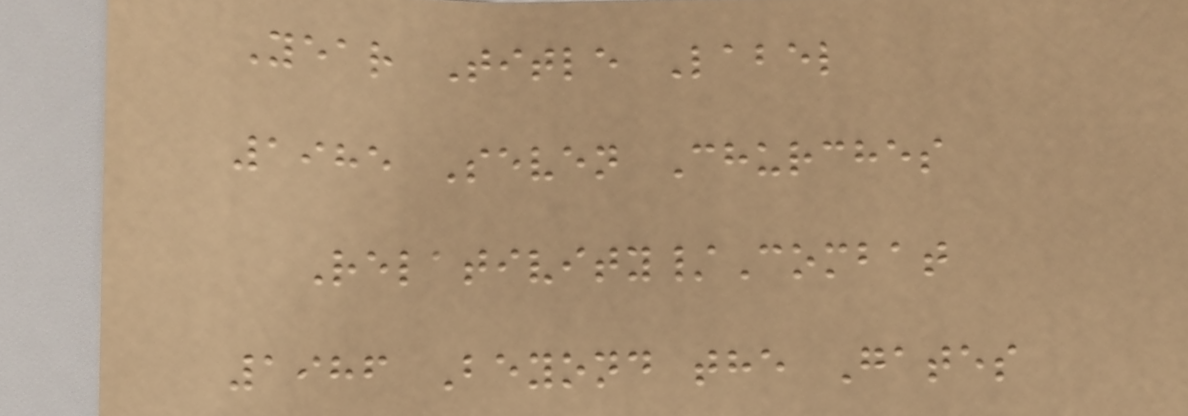Year Title Label
1985 Seven Churches
Relativity/Combat
1986 Beyond the Gates
